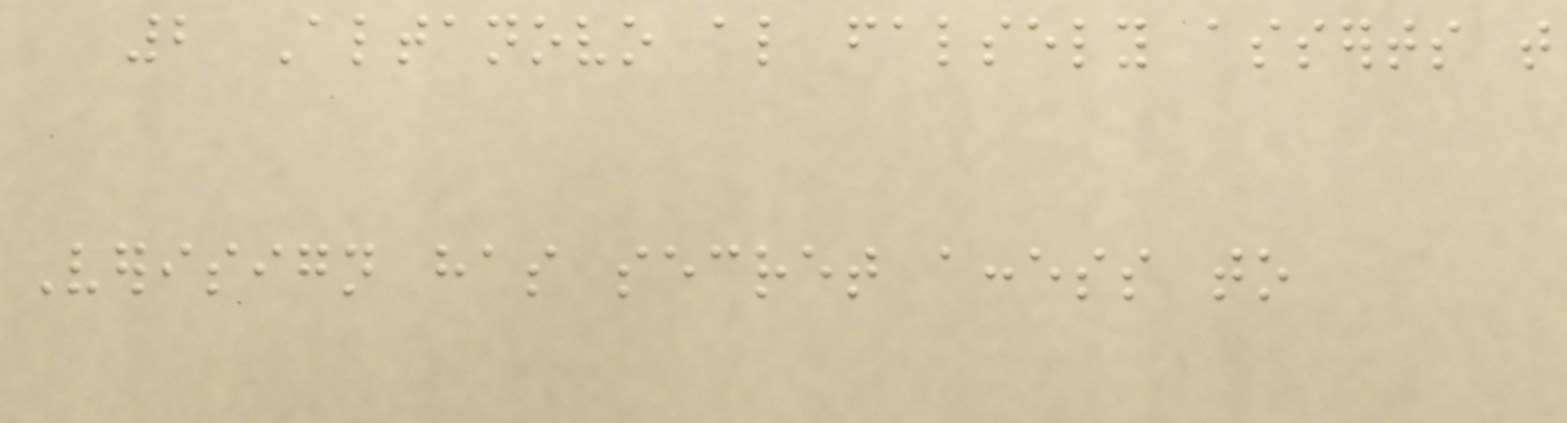2 Altanovo also falsely asserts that
Verisign has secret access to
